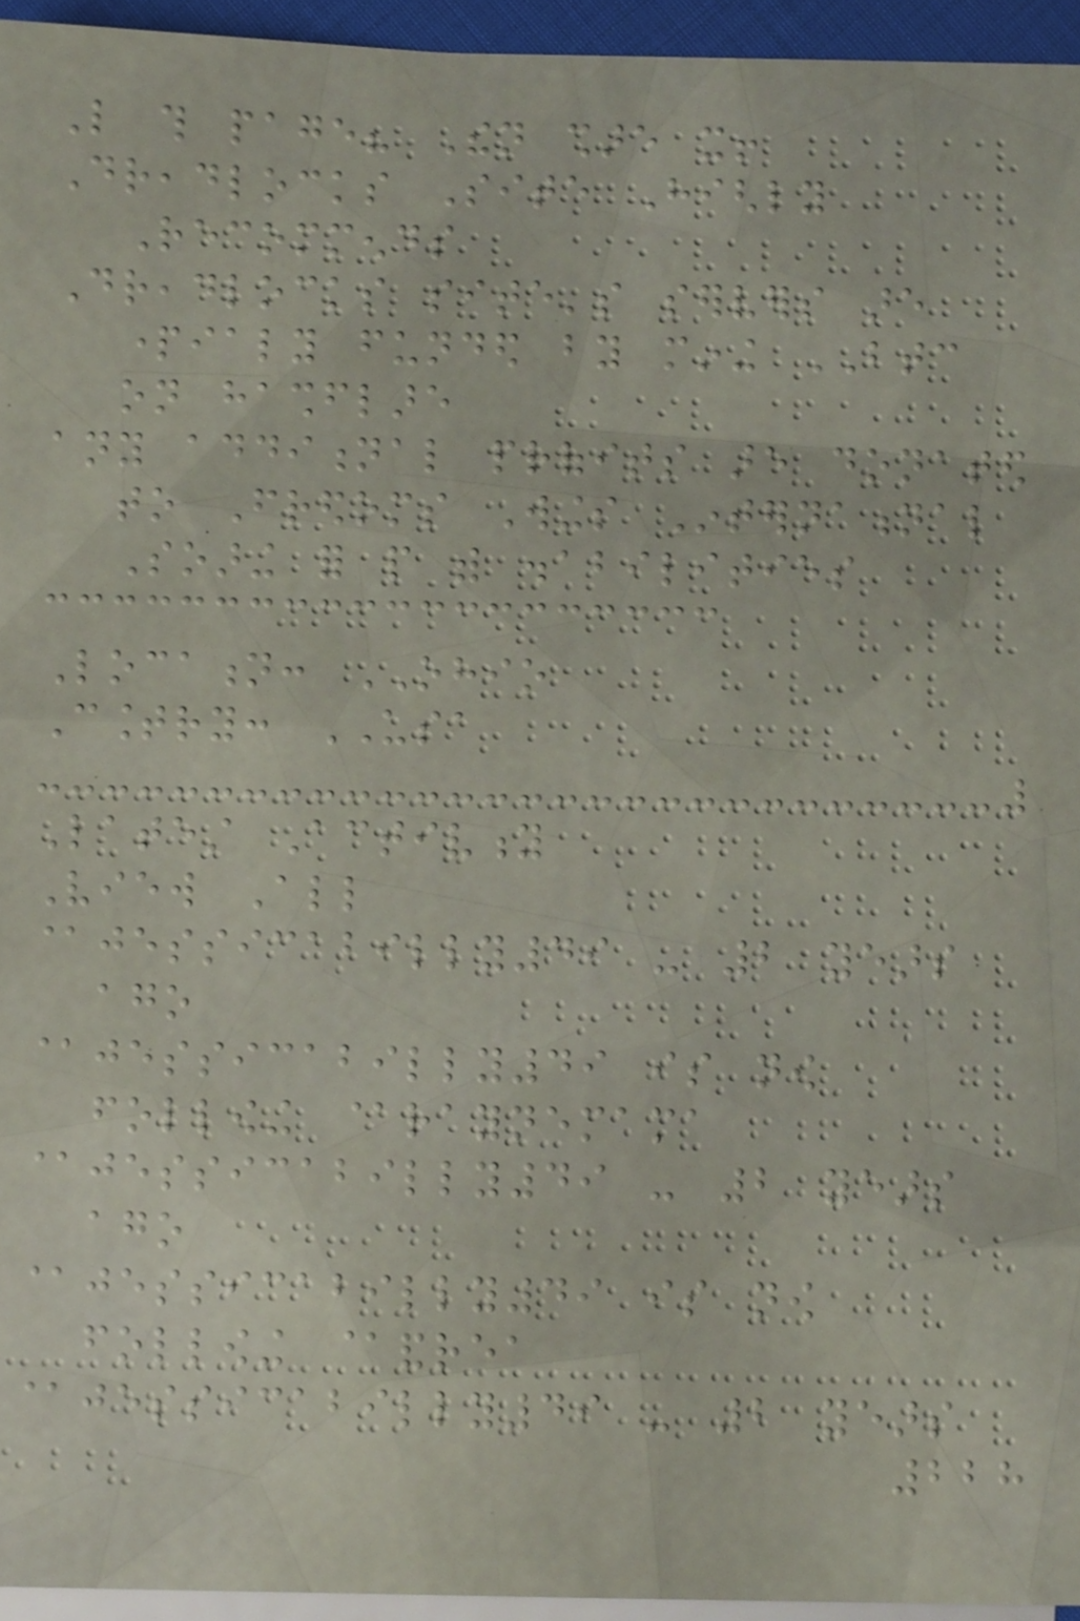Like this page? Then share it!
Dreadlocks Site Highly
Recommends
Dreadlocks site's servers are
partialy funded by mining BTC
on hashflare
any additional profits are donated
to Fredoms Wings International
Soaring for people with disabilities
Location: OHIO
Country: USA
Latest Activity
View All
@jessicabilly49 - 2 years
ago
@jessicabilly49 is now
following @raynemama
@jessicabilly49 - 2 years
ago
@jessicabilly49 is now
following @andrea
@jessicabilly49 - 2 years
228
